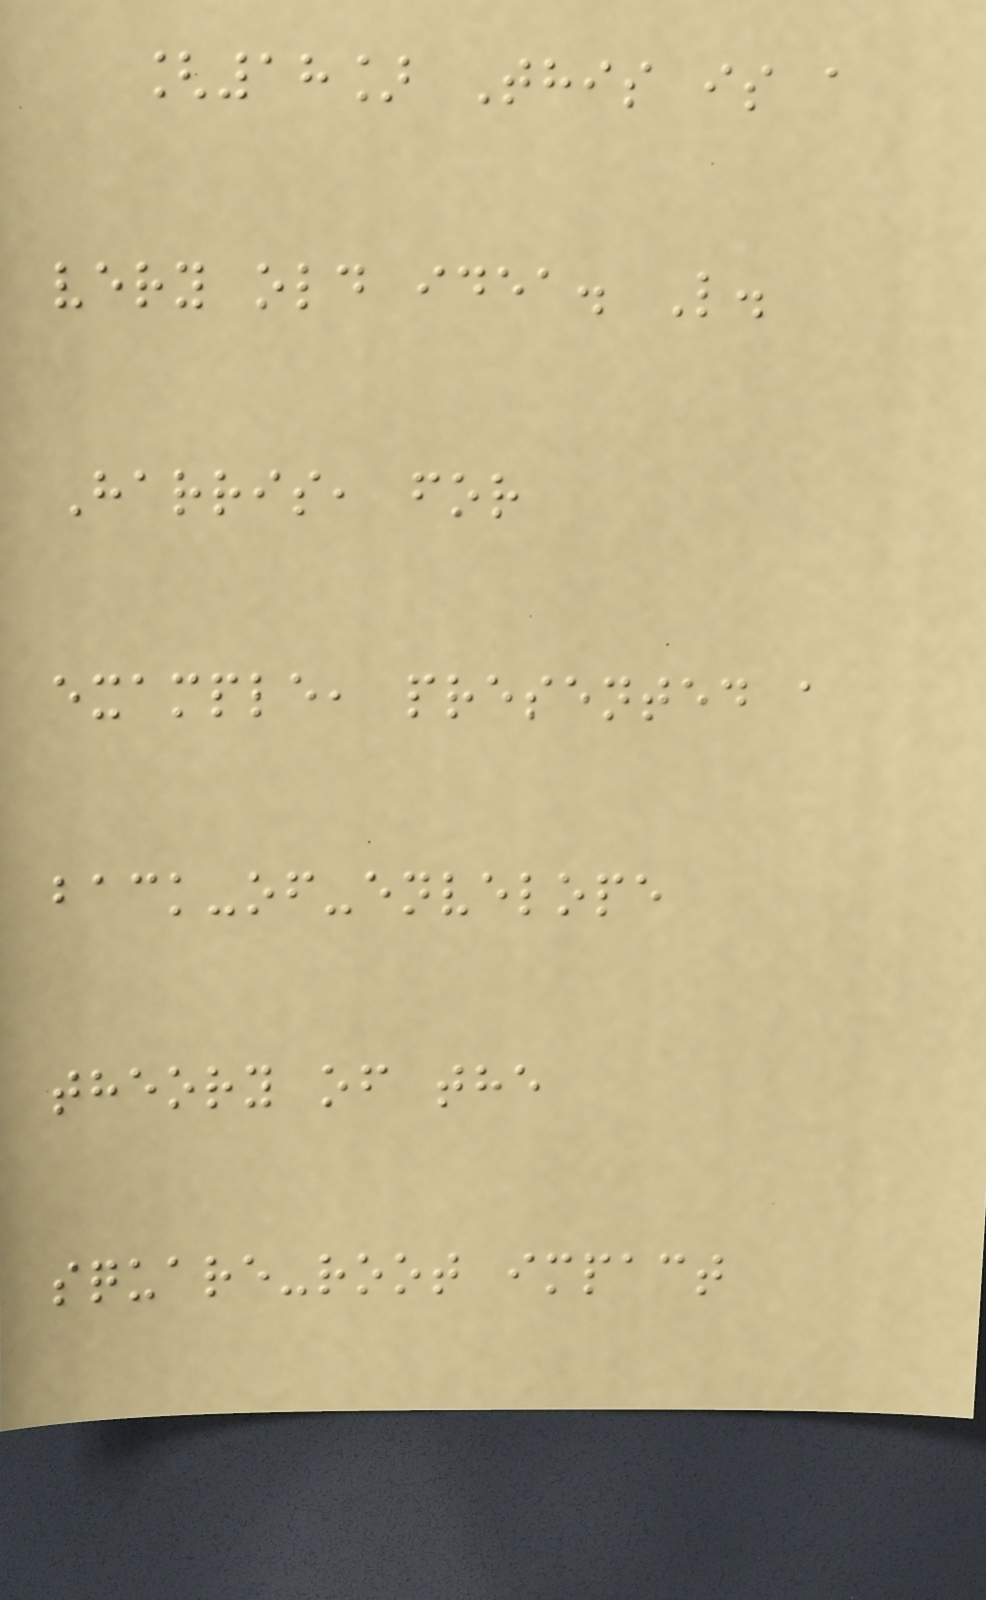[18] This is a
very old idea. L.
Harris, for
example, presented a
back-of-envelope
theory of the
square-root impact
